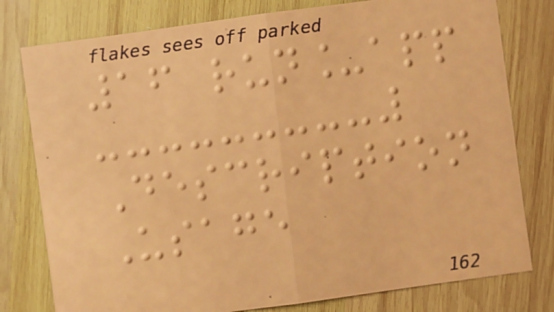16 run_app
Description
Usage
